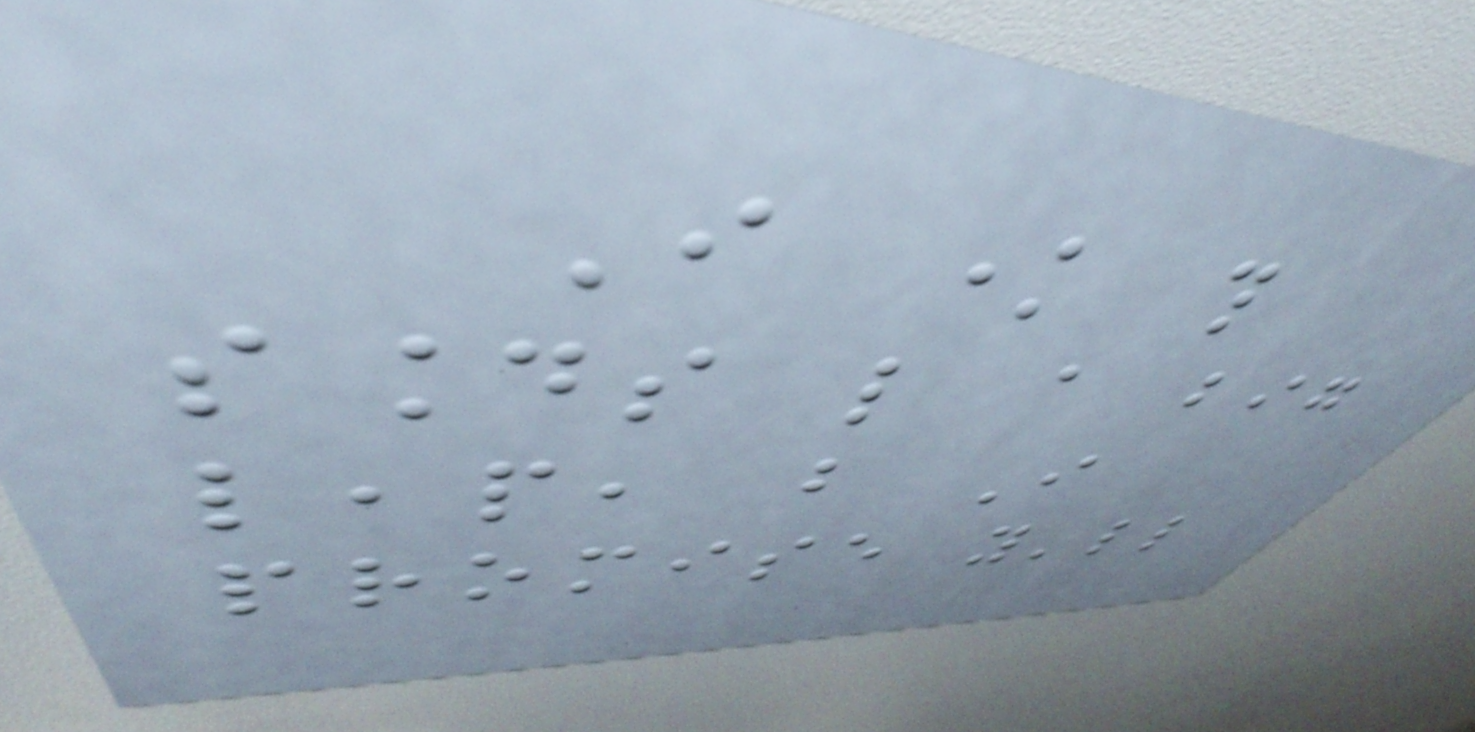I know this
sounds like a big
leap, but I
promise you'll
